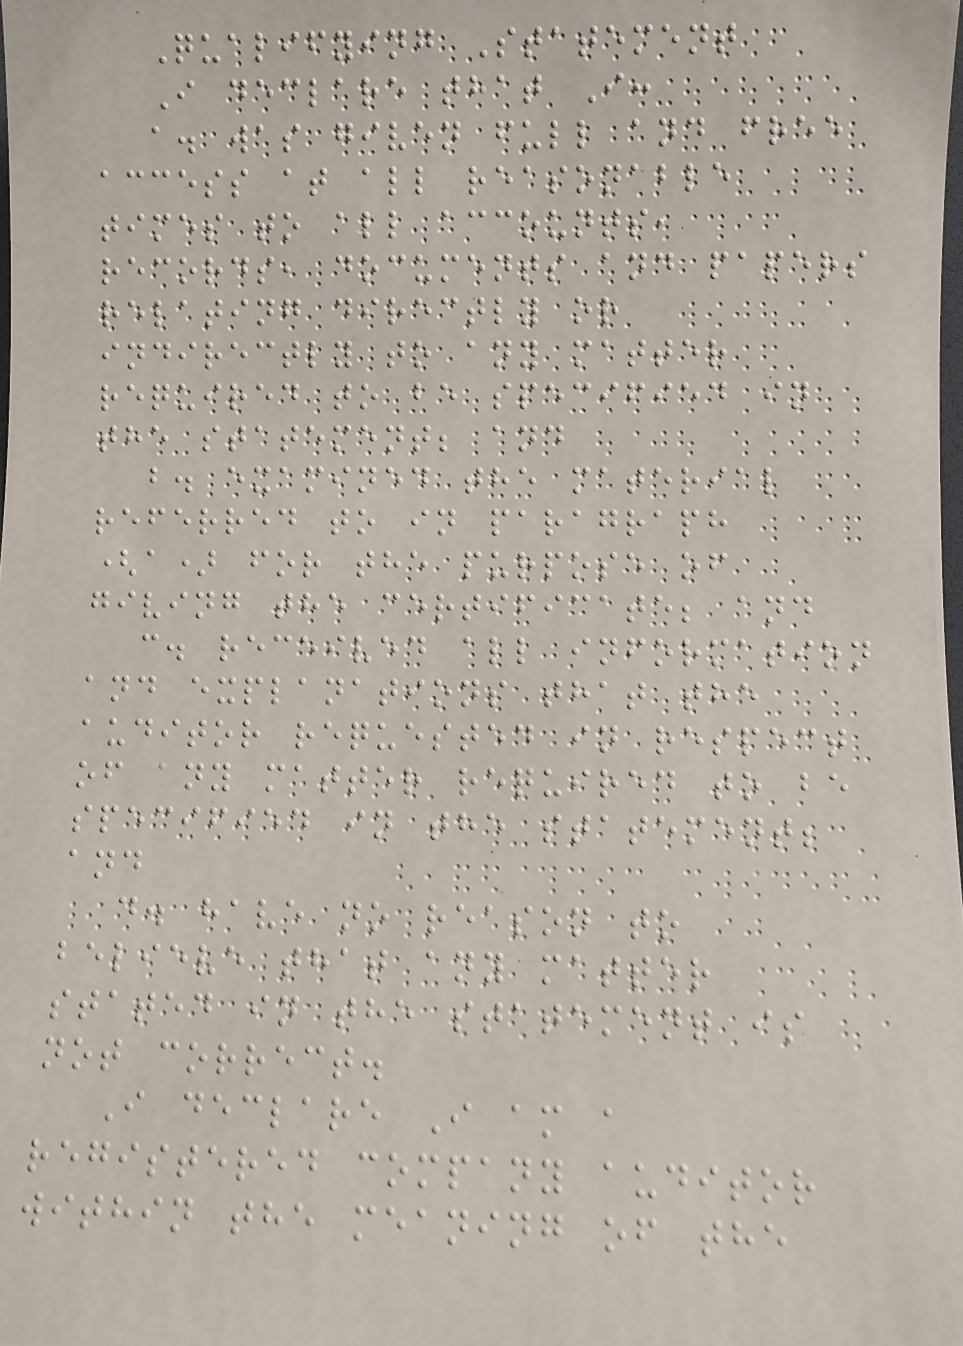Qualifying Statement
I declare that I:
a. was given full and free
access at all reasonable
times to all accounts,
records, documents and papers
relating directly or
indirectly to any matter
required to be specified in
the statement; and
b. examined the material
referred to in paragraph
(a) for the purpose of
giving the certificate; and
c. received all information
and explanations that the
auditor requested in respect
of any matter required to be
specified in the statement;
and
d. have no reason to
believe that any matter
stated in the statement is
not correct.
I declare I am a
registered company auditor
within the meaning of the
